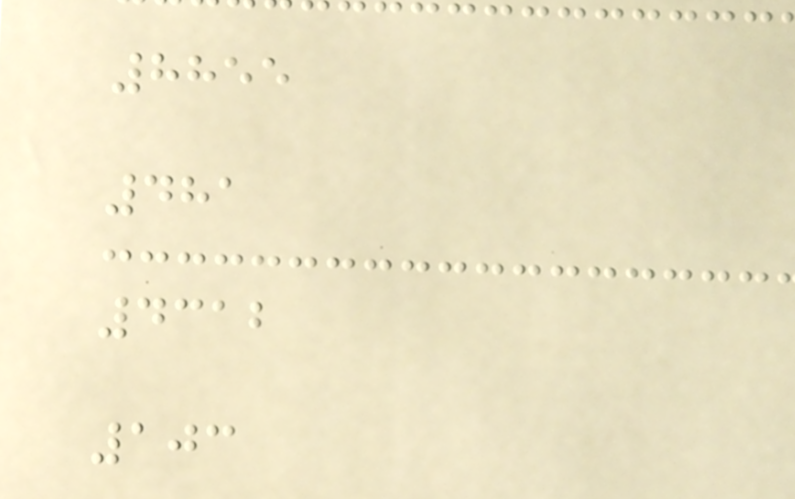8855
481
4312
103
